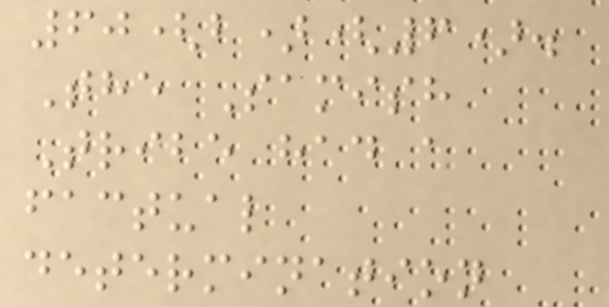60(b)(6).
The Samish
Tribe had a
factual
determination
